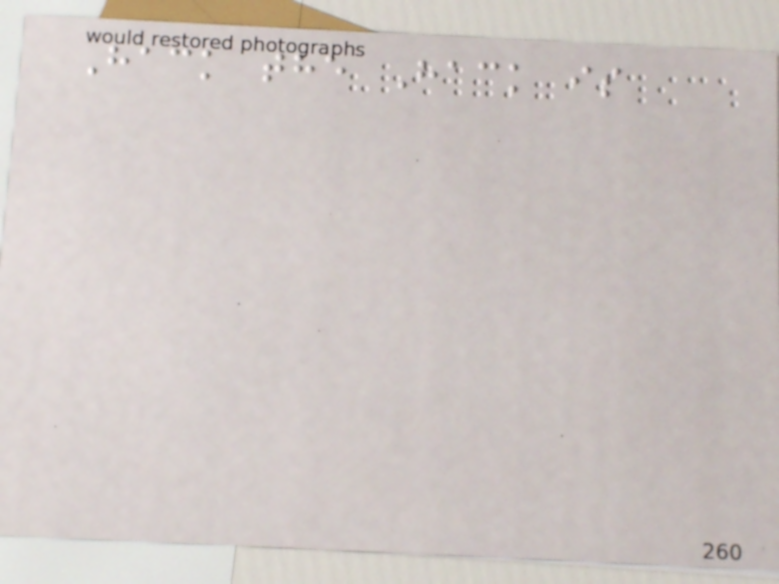Hack the Hack is
